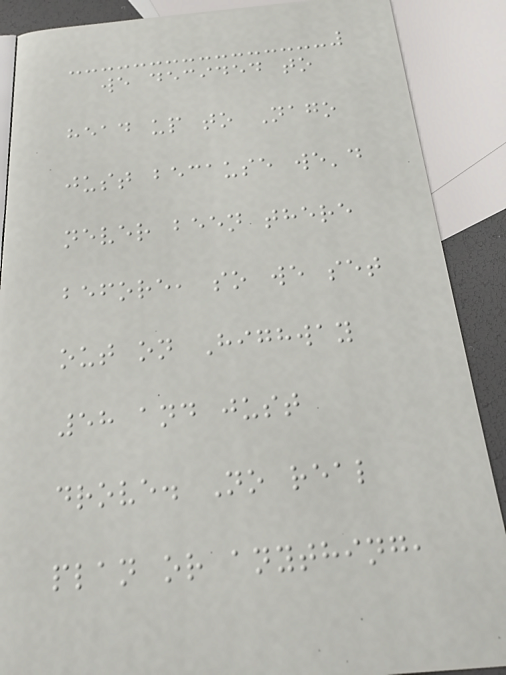we decided to
head up to Nago
just because we'd
never been there
before, so we set
out on Highway
58 and just
drove. No real
plan or anything,
